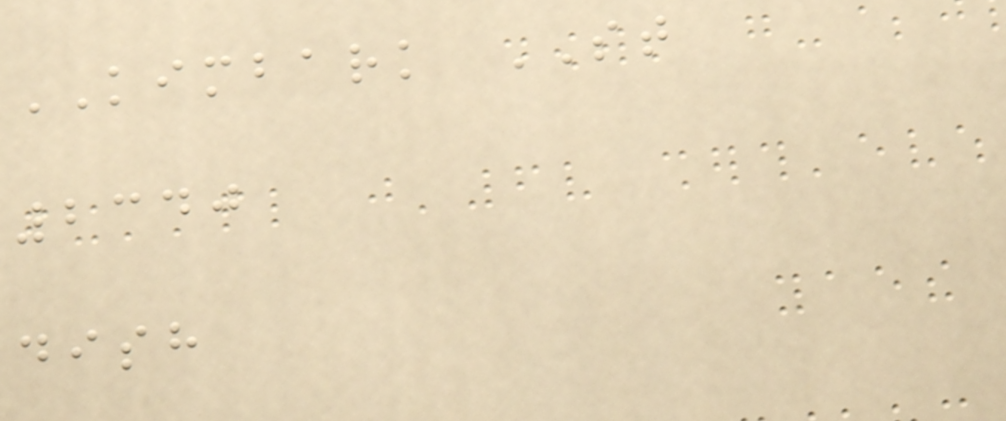KIMBARK ST
2340
dish
